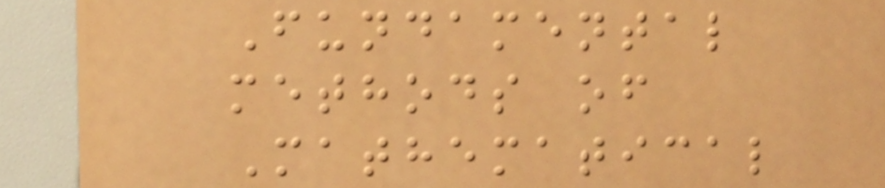Fundamental
methods of
Mathematical
